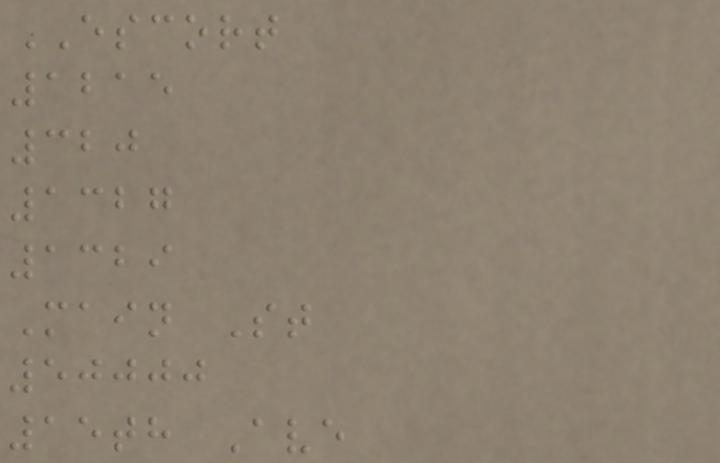ESCORT
1215
320
1327
1329
Main St
50000
15th Ave
